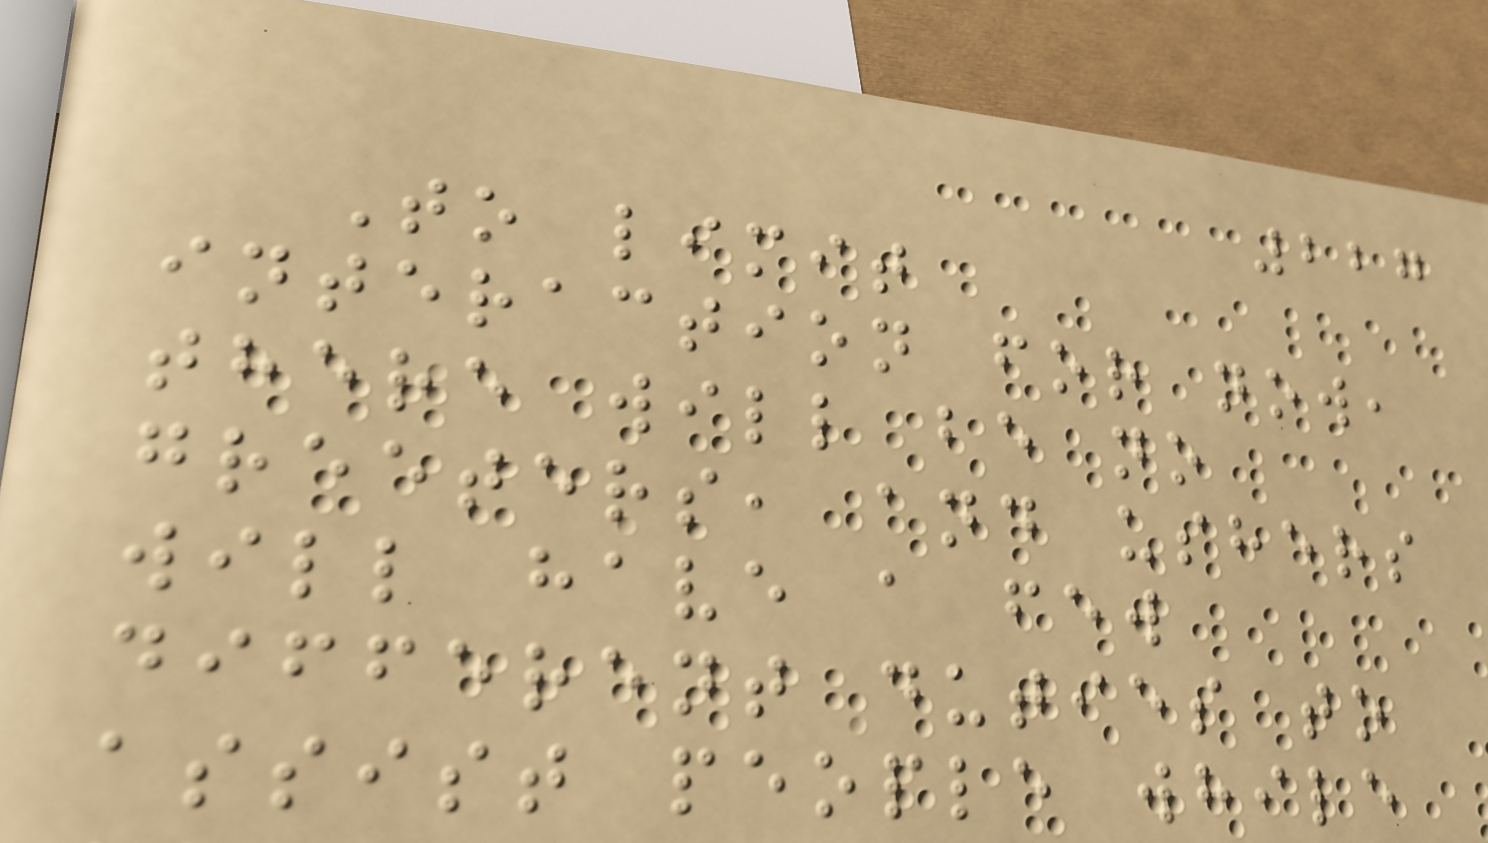227
To limit
interaction for now,
there will be no
greeters, and ushers
will have a few
different duties to
assist people while
